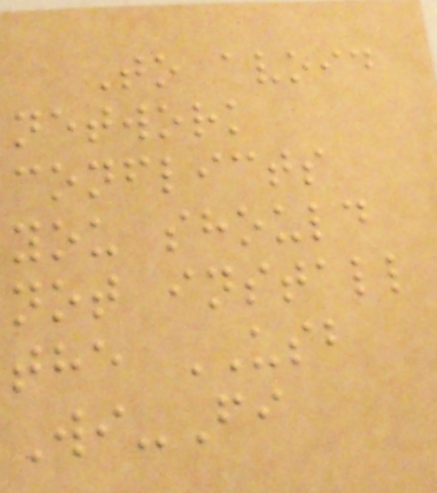To avoid
network
conflicts
you should
not install
the USB
Wi-Fi
